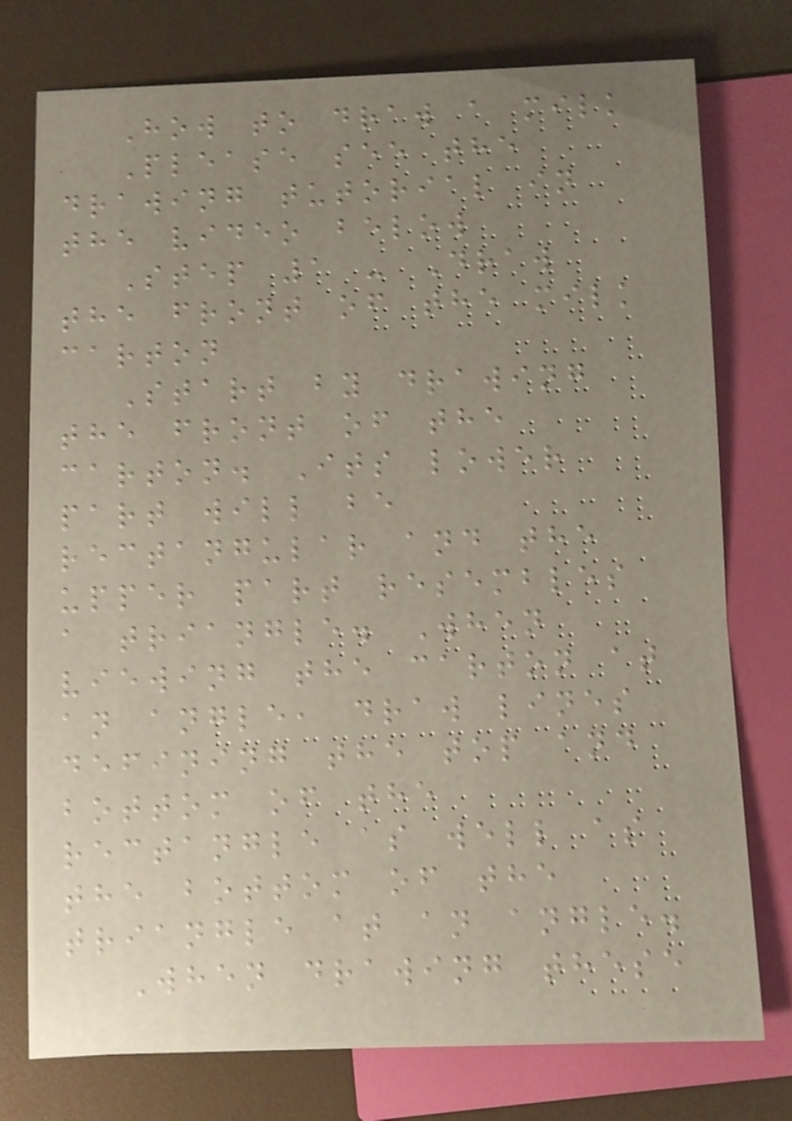How to draw a milk
Please see the
drawing tutorial in
the video below
Step 1 - Draw
the front of the milk
carton
Start by drawing
the front of the
carton. Its lower
part will be
rectangular and the
upper part resembles
a triangle. When
viewing the carton at
an angle, draw lines
defining the top and
bottom of the
rectangle as well as
the bottom of the
triangle at an angle.
When drawing these
